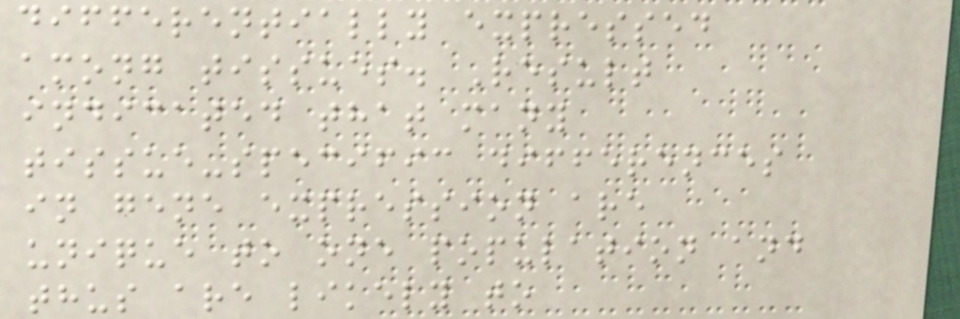differentially expressed
among tissues. Result
indicated that many
tissue-specific differences
in gene expression are
unique to one population and
thus are likely to
